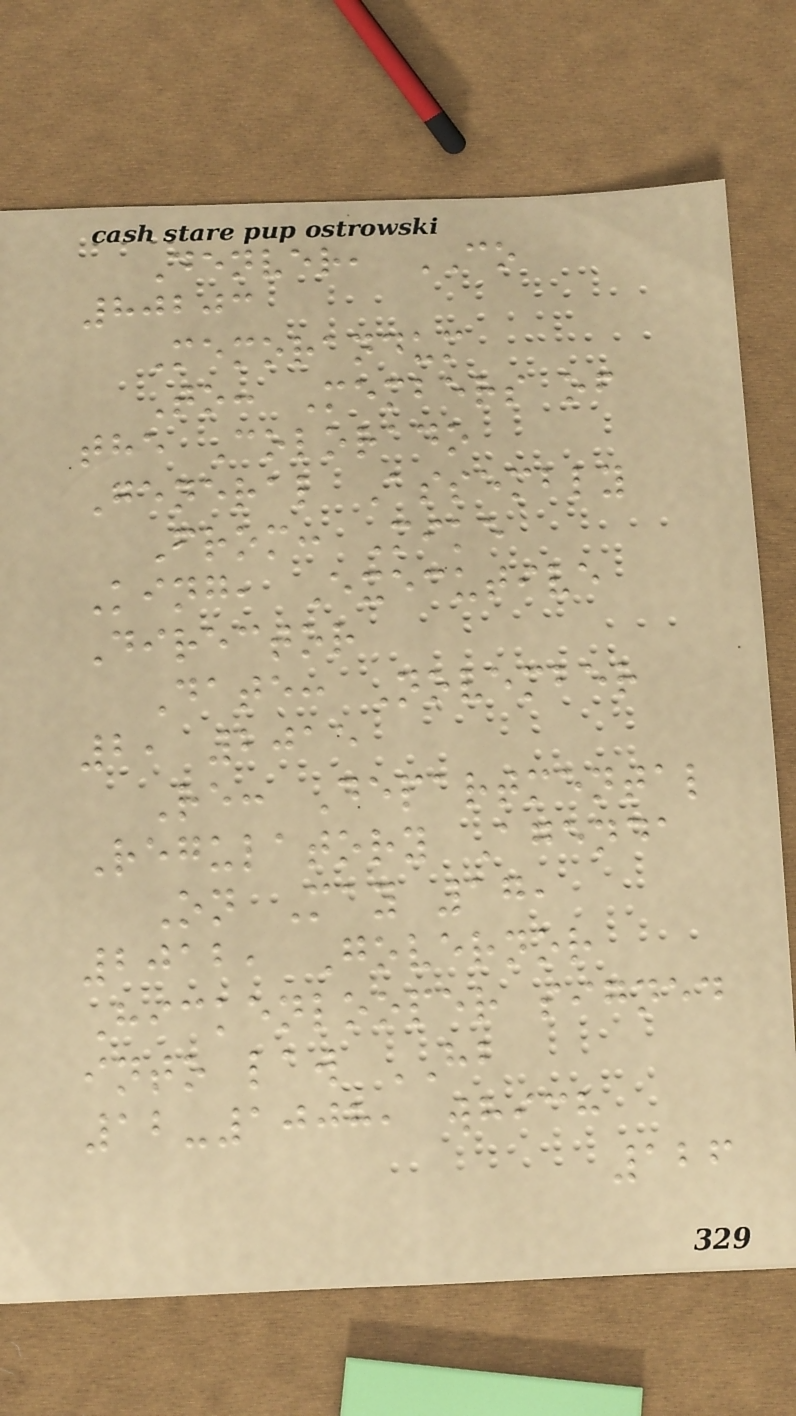Denver, CO
80203
Memorandum
To: Members of
the Colorado
General Assembly
From: Mike
King, Executive
Director
Date: November
2, 2015
Re: Departmental
Regulatory Agenda
On May 17,
2012, Governor
Hickenlooper signed
into law HB
12-1008, which
126
